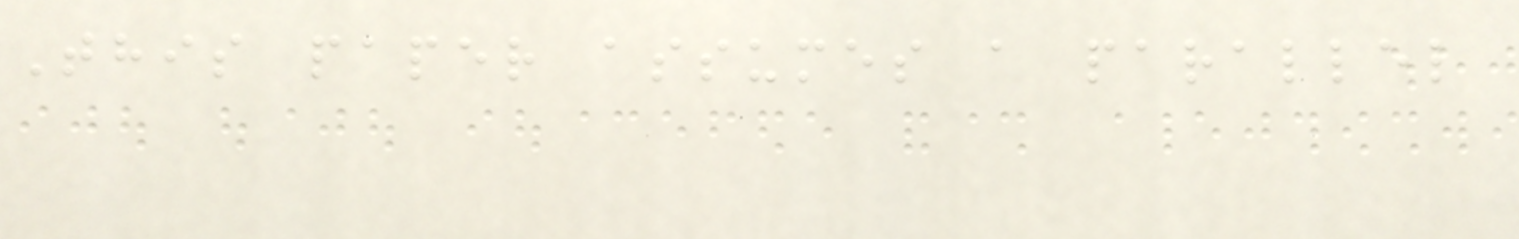This paper assumes a parallel
